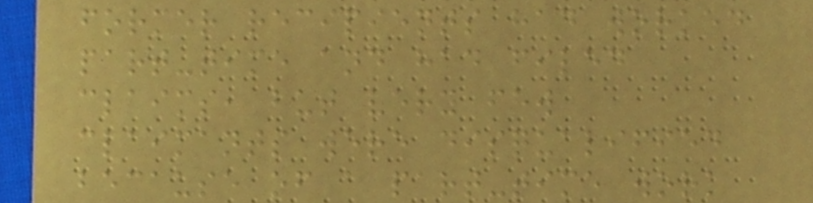former recipients had worked
part-time and had filed
claims, but very few
claimants were disqualified
because of a part-time work
